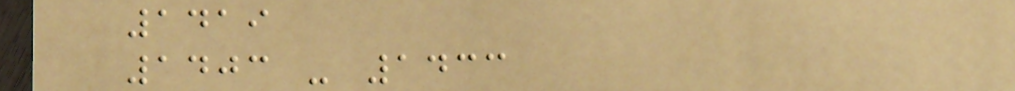1419
1403 - 1433
